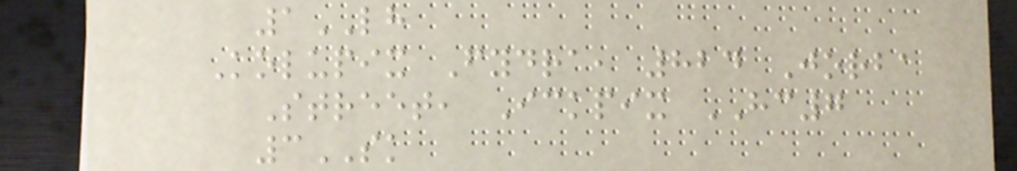1LH
Kolupix Fydra, 824 Jorba
Street, Ickpix HC7
3SK
